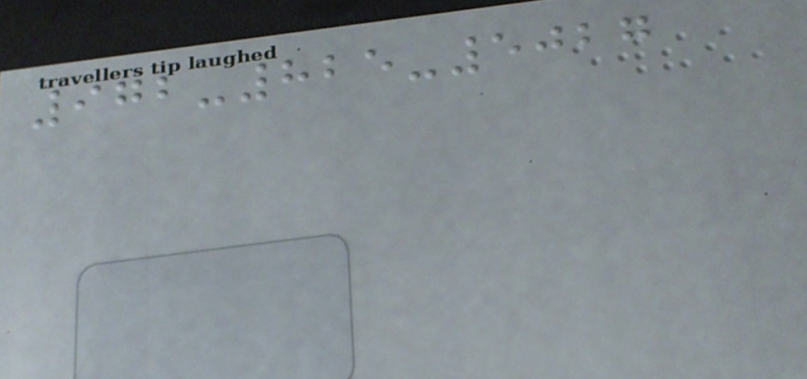972-825-5027
